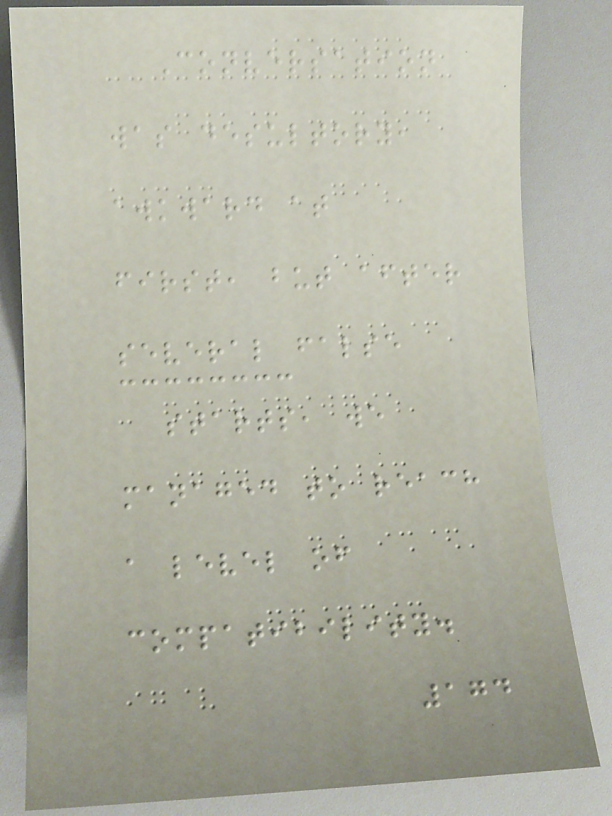Conversation
was desultory,
awkward at
first, but after
several false
starts, we
managed to reach
a level of
compatibility.
174
